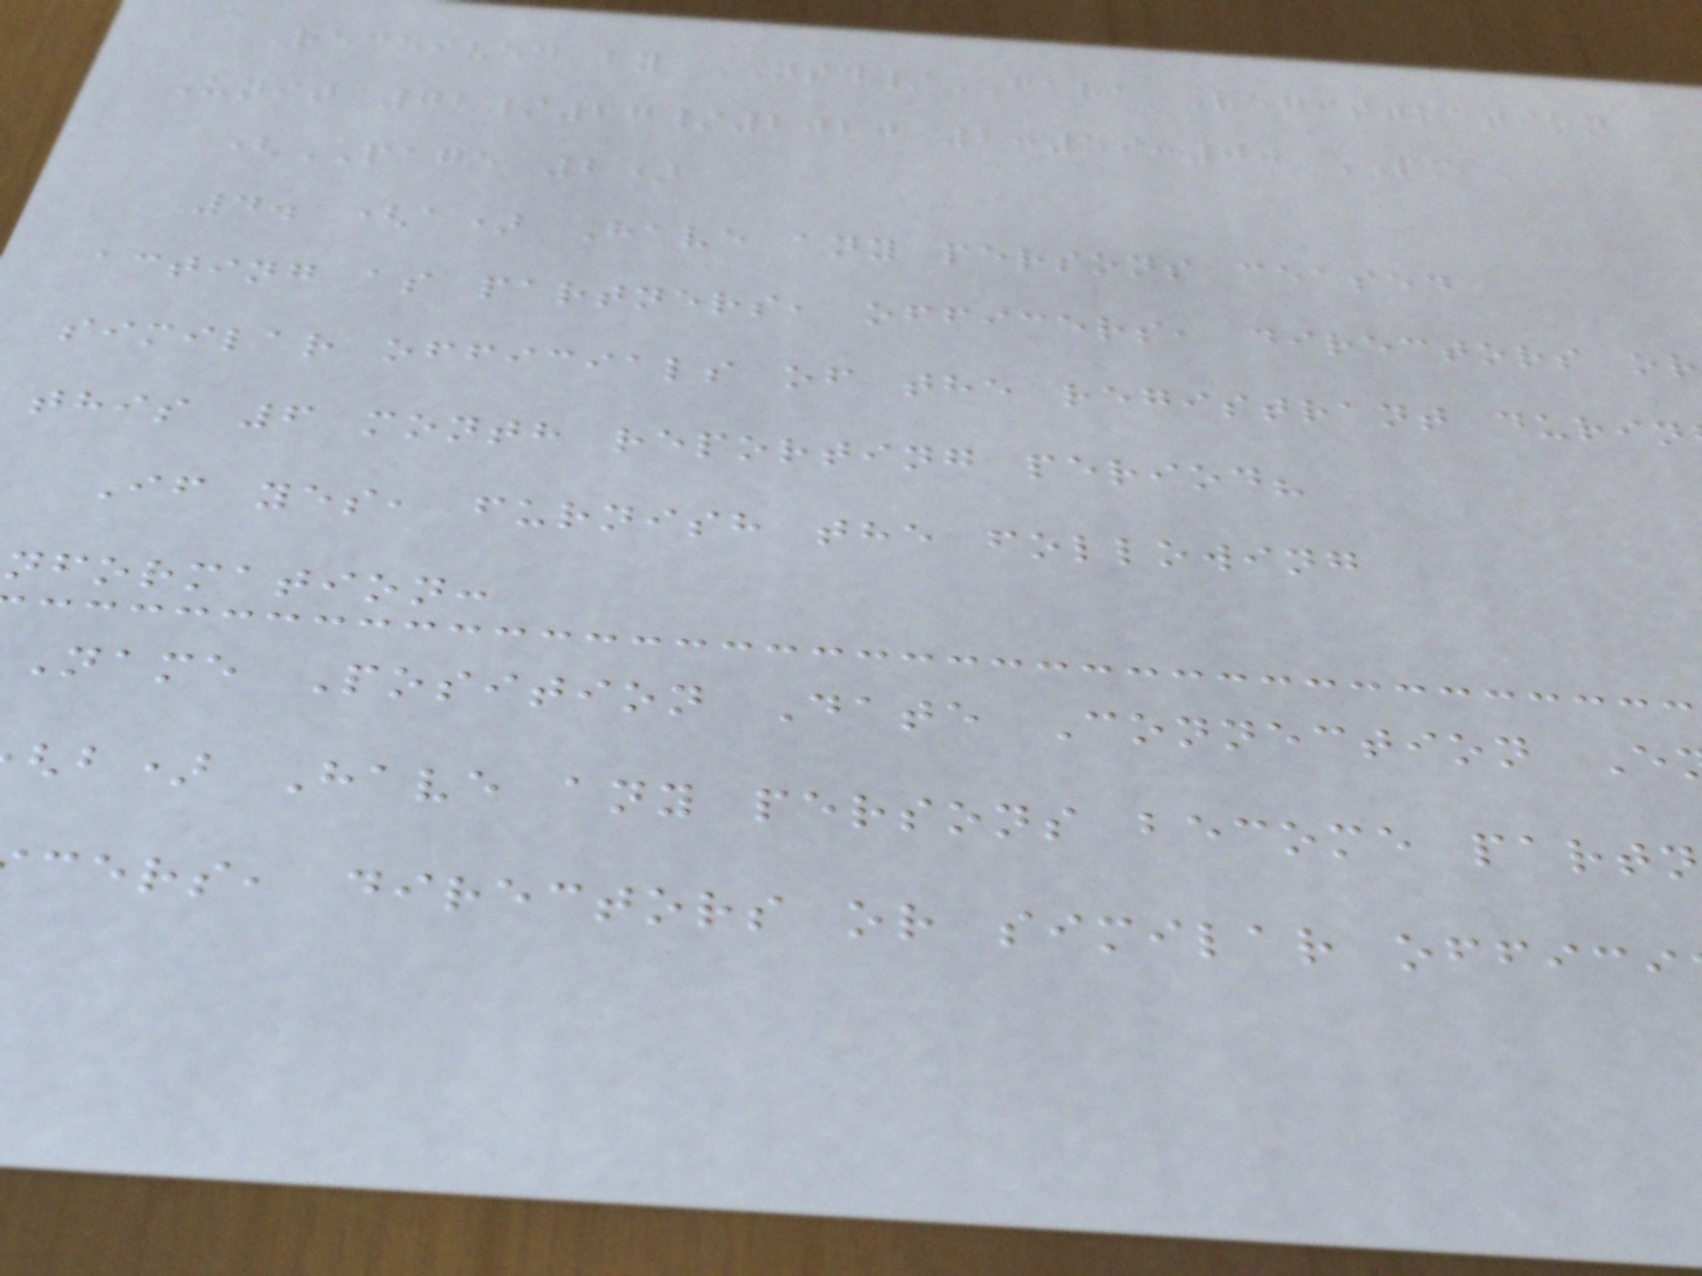Received by NSD/FARA Registration
Unit 02/27/2020 2:59:00 PM
(PAGE 2)
4. (a) Have any persons ceased
acting as partners, officers, directors or
similar officials of the registrant durin
this 6 month reporting period?
If yes, furnish the following
nformation:
Name Position Date Connection E
b) Have any persons become partn
cers, directors or similar offici
